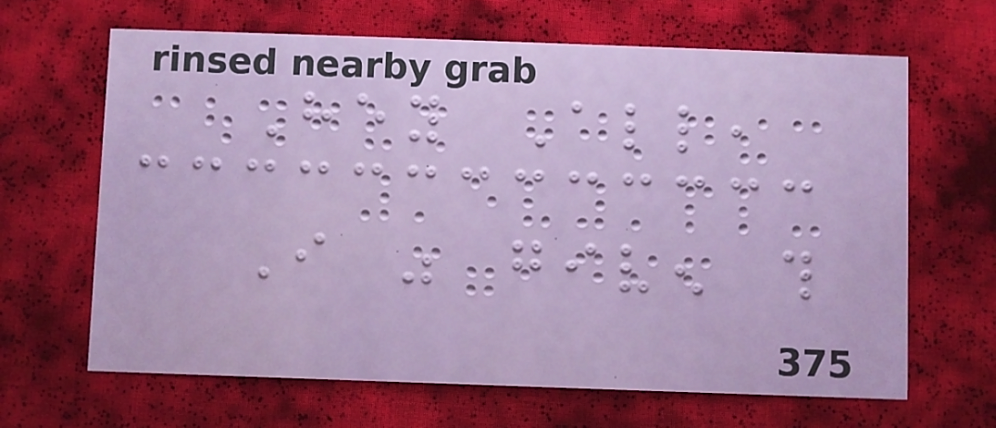Hey All,
I was given this
